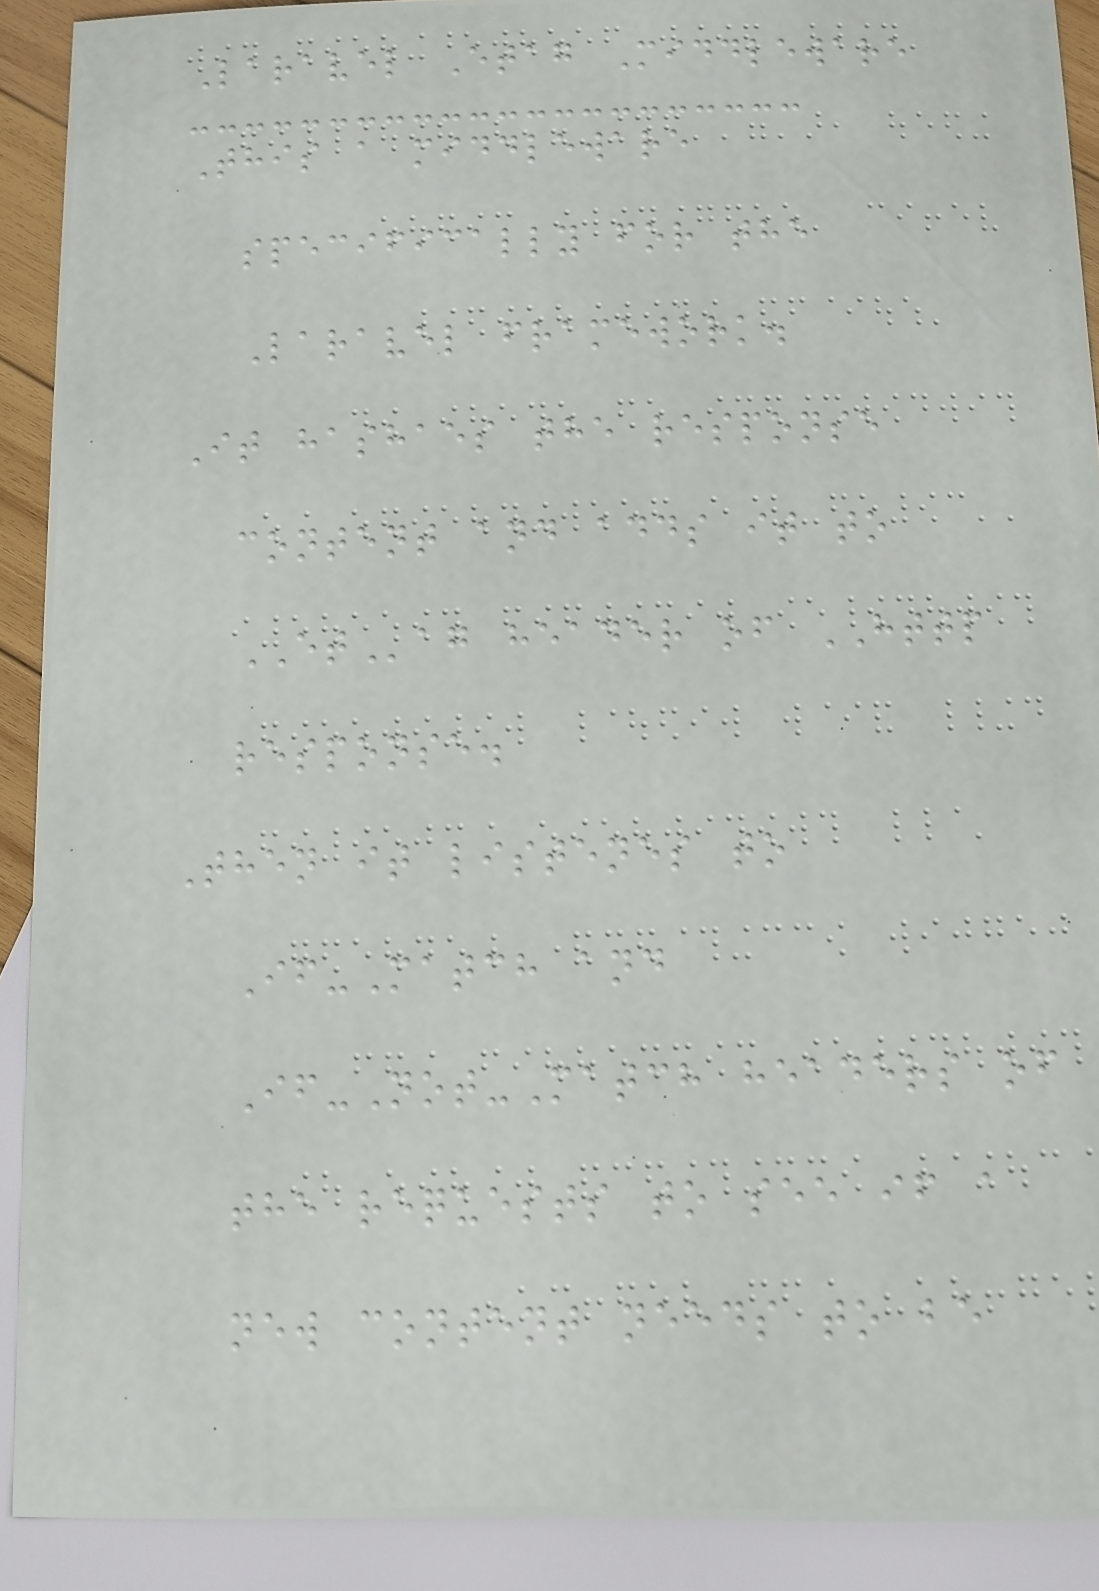Laravel Etag Middleware
This a middleware
specifically for the
Laravel framework.
It hashaes the response
content and adds it to
ETag header of HTTP
response.
Then it listenes to
If-Match and
If-Not-Match headers of
the requests to see if a
new content needs to be
